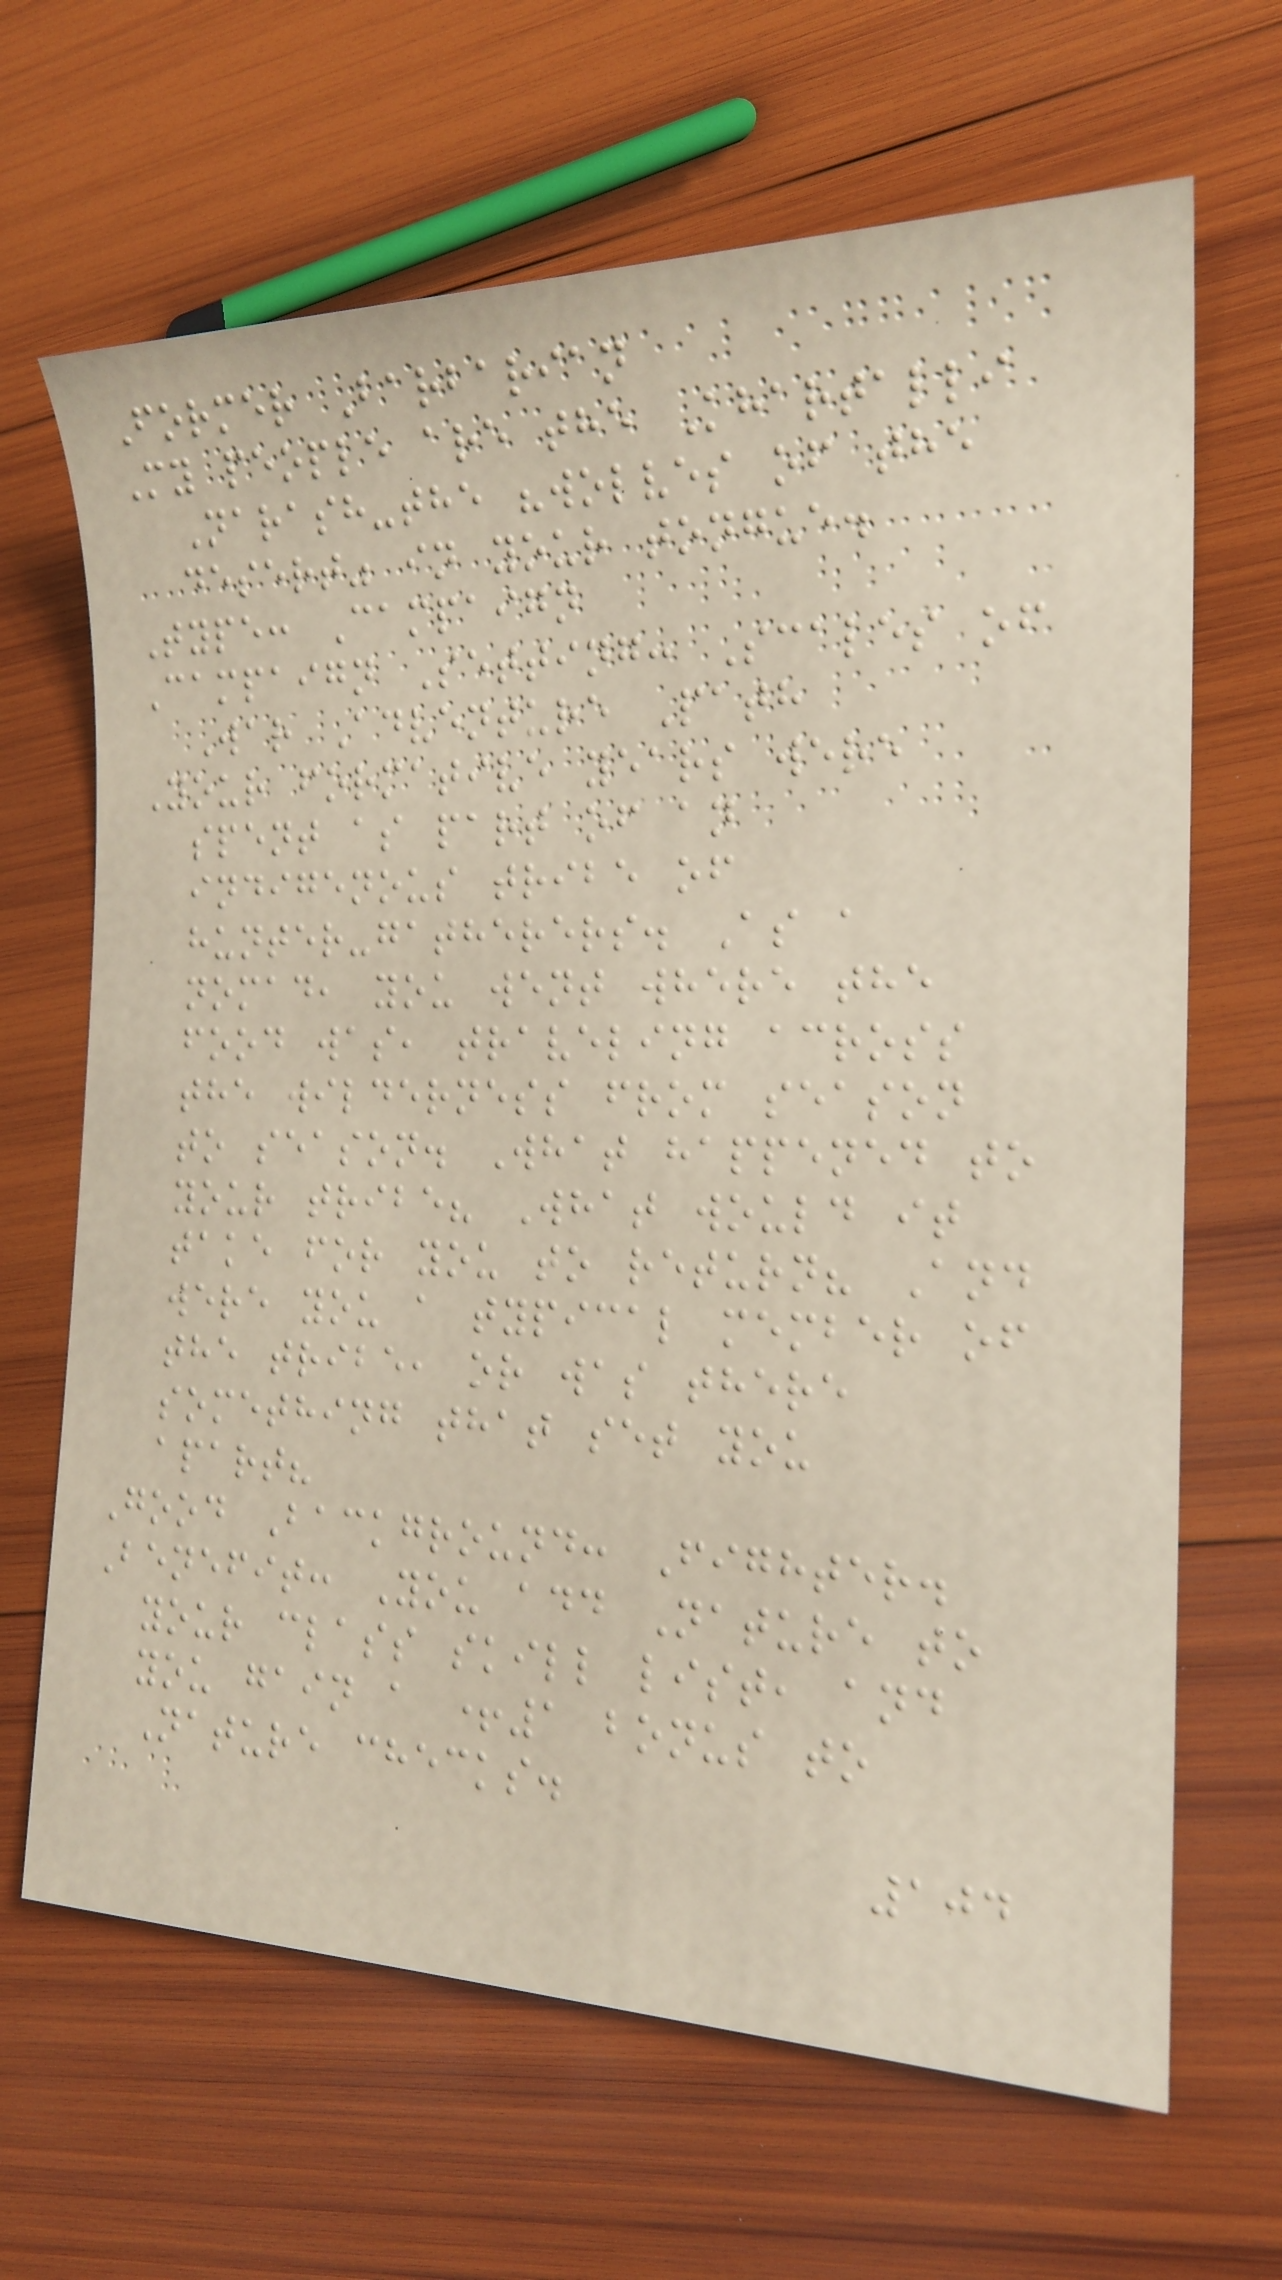Former Barbarian
My people are the Khartalli
Narash-the "wolves of the
desert" in your tongue.
Type: Campaign
Campaign Setting: Scales of
War Adventure Path
Your formative years were
spent as part of an
indigenous tribe of
hunter-gatherers. As a
nomad, you went where the
food was, traveling across
the wilderness from season
to season. What happened to
your tribe? What would it
take for you to return? And
were you a typical member of
the tribe, or was there
something that set you
apart?
Good Background: Fighter.
Benefit: You add Nature to
your class skill list, and
you gain a +1 bonus to
Nature checks.
104
